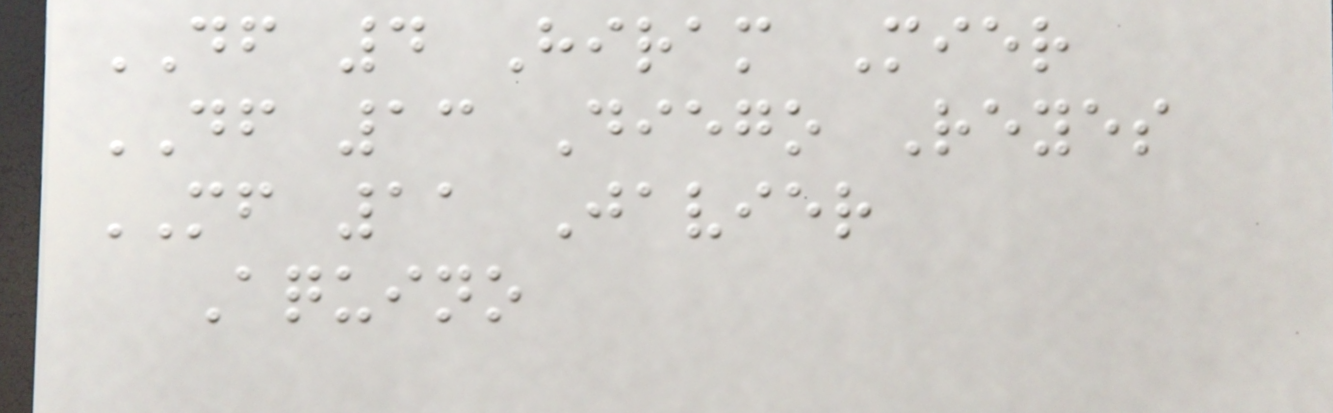DF 4 Hiram Mier
DF 13 Diego Reyes
MF 11 Javier
Aquino
